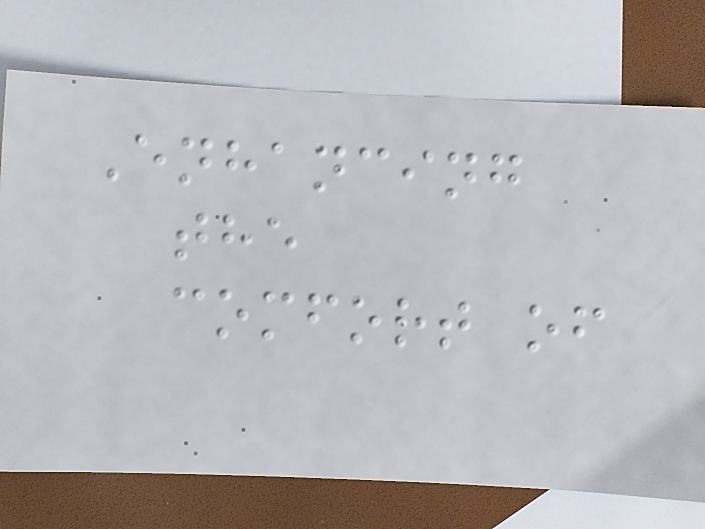Enhancing
the
comfort of
